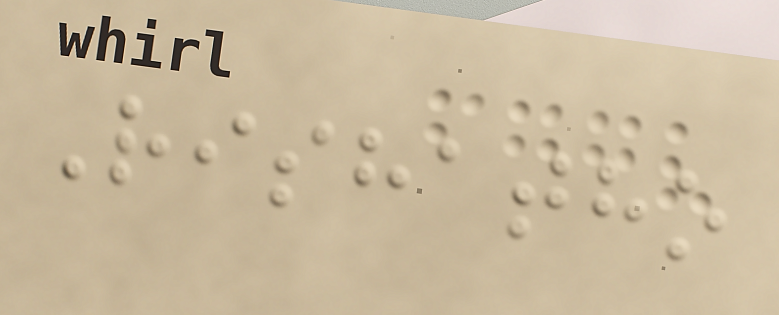Rishatho
